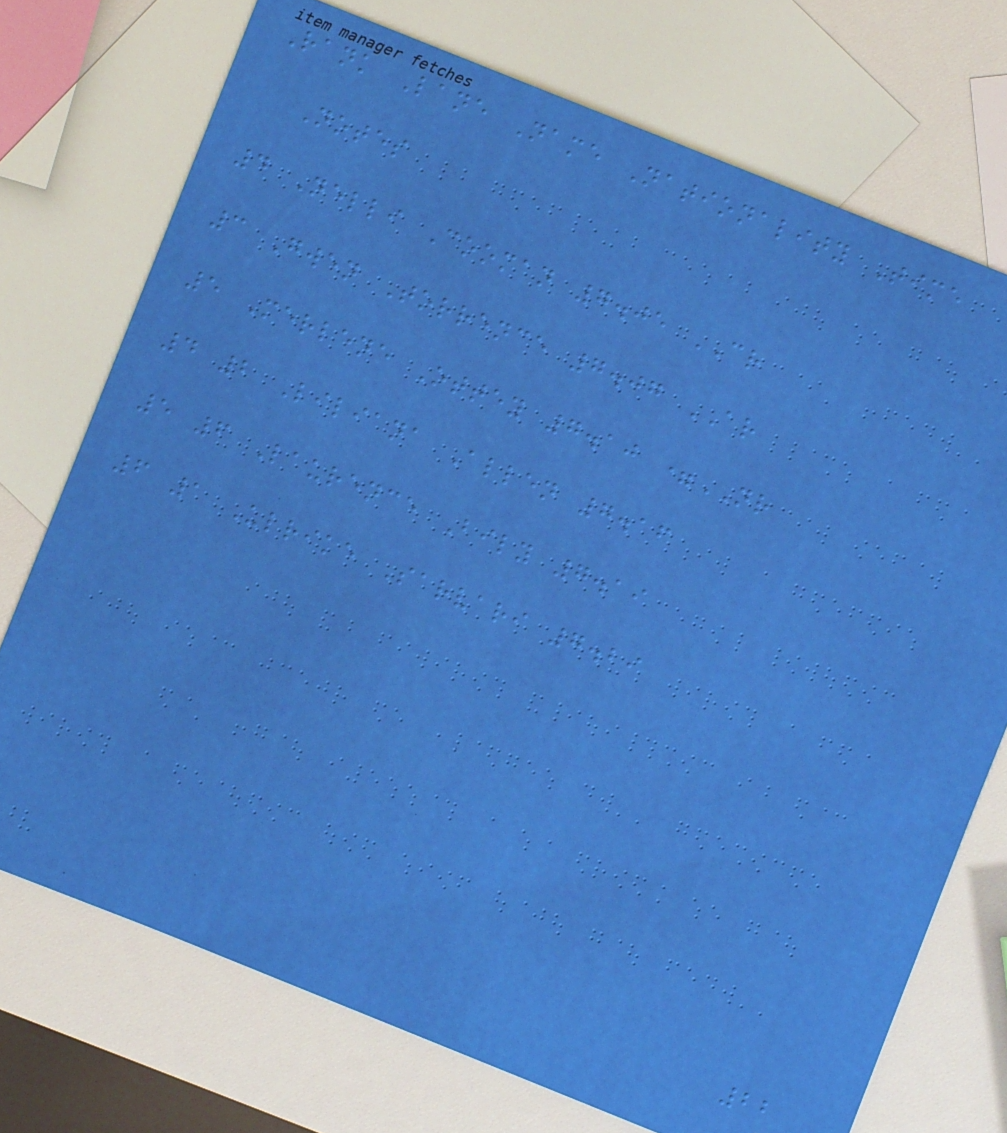Rank Lane Name Nationality Time
Notes
4 Nelli Cooman 7.05 CR
3 Gwen Torrence 7.07 AR
5 Merlene Ottey 7.10 =NR
4 2 Liliana Allen 7.16
5 6 Laurence Bily 7.19
6 1 Ulrike Sarvari 7.29
22
